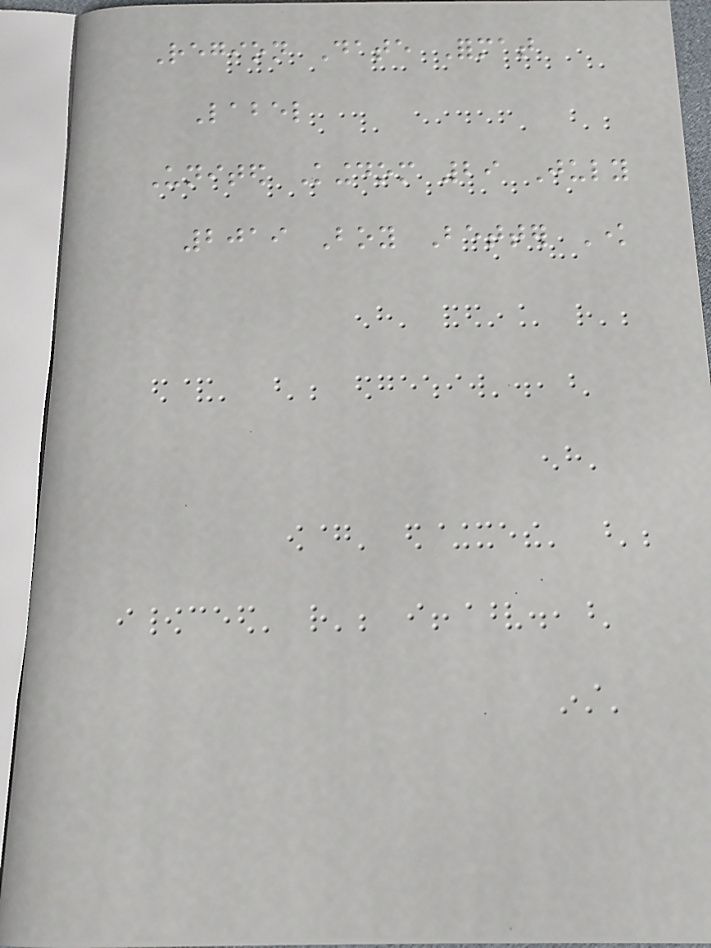Region Date Format
Label
United Kingdom 29 July
2019 Boy Better Know
